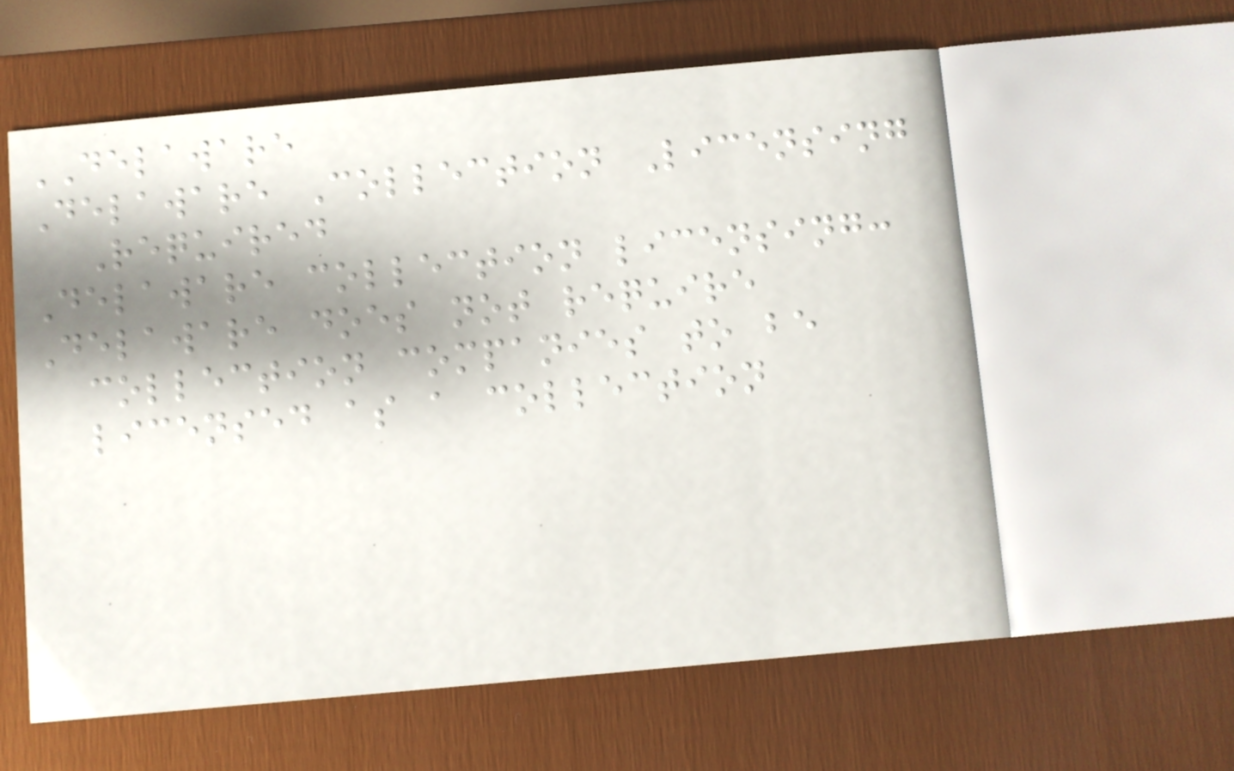DELAWARE
Delaware Collection Licensing
Required
Delaware collection licensing:
Delaware does not require
collection companies to be
licensed as a collection
